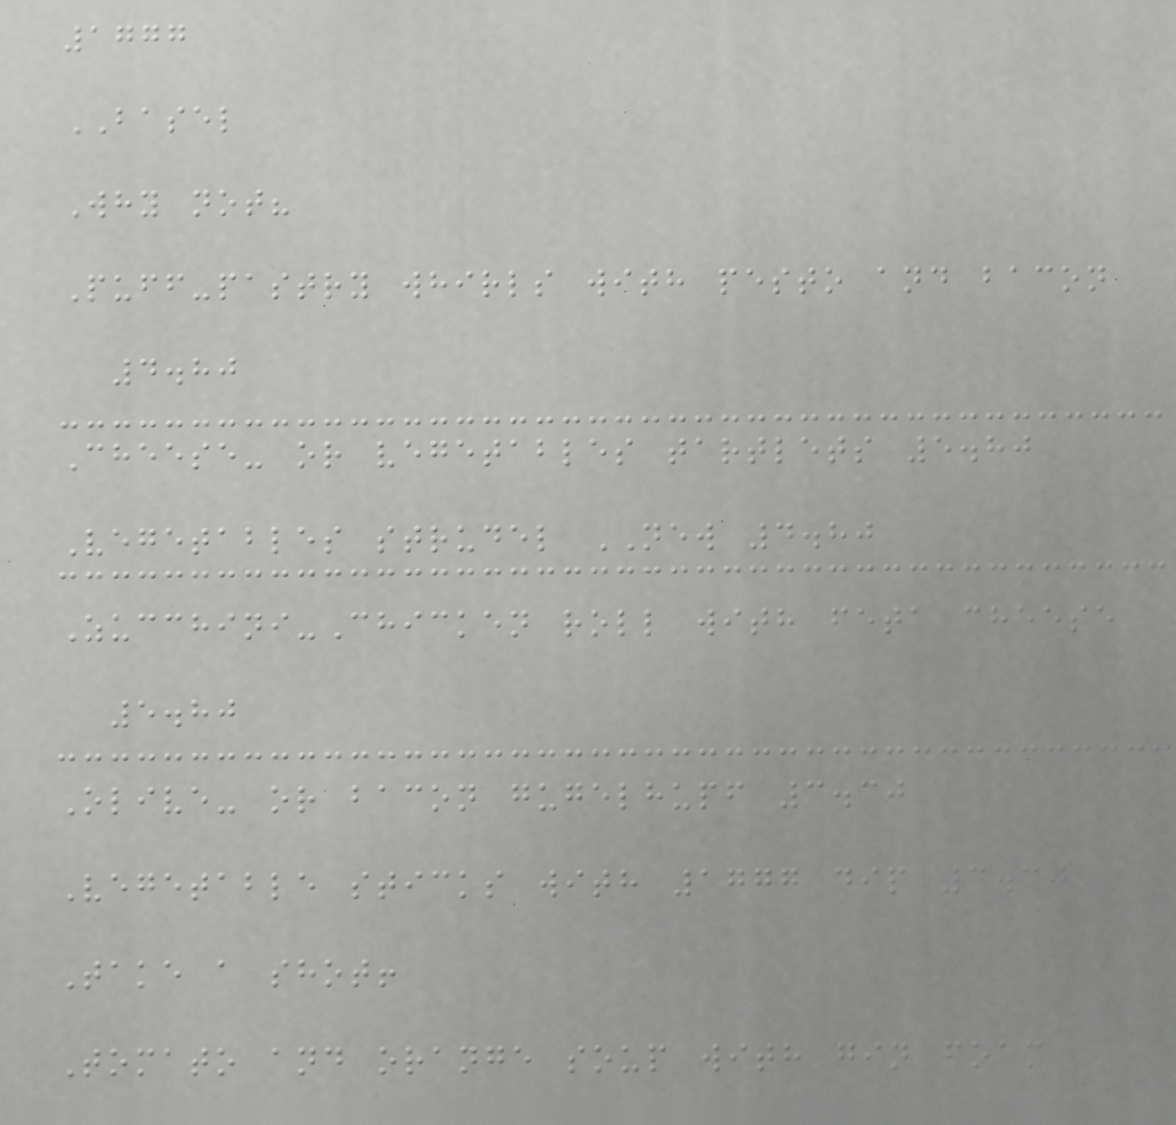1777
BASEL
Why not?
Puff-pastry whirls with pesto and bacon
4.80
Cheese- or vegetables tartlets 5.80
Vegetables strudel NEW 4.80
Zucchini-Chicken roll with feta cheese
5.80
Olive- or bacon gugelhupf 3.30
Vegetable sticks with 1777 dip 3.30
Take a shot!
Tomato and orange soup with gin foam
